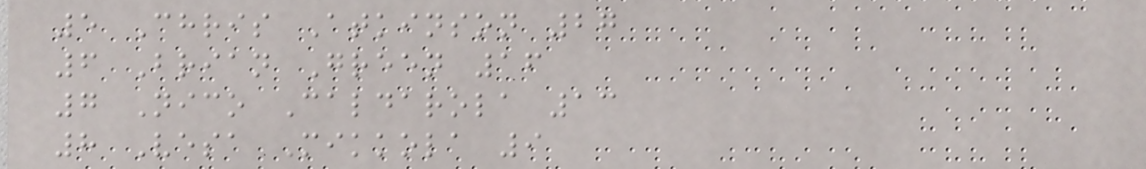5 Chris Atkinson 27
6 Brian Green 16
7 Nico Caldarola 13
8 Vesa Mikkola 9
